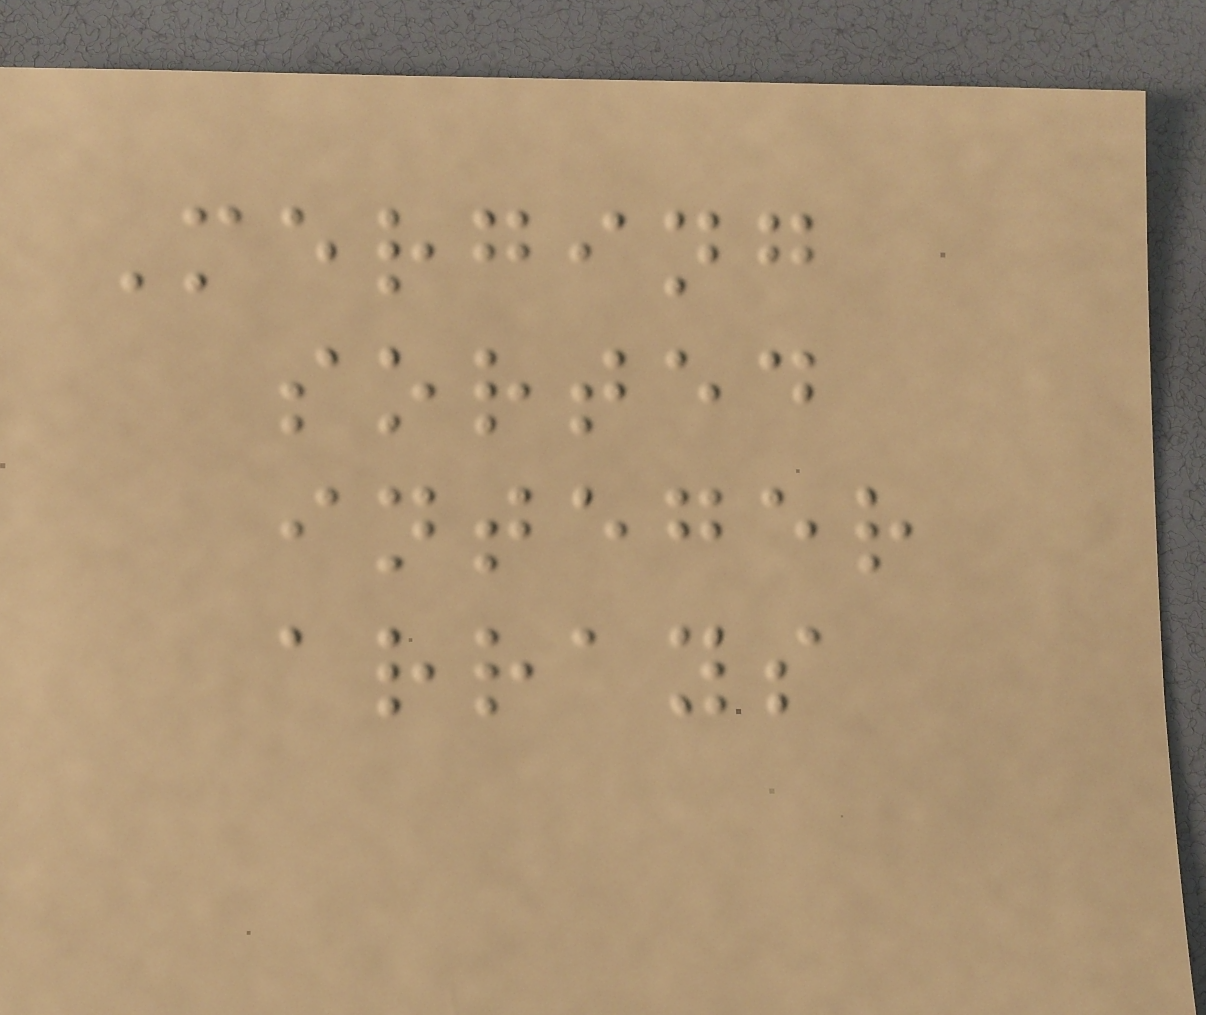Merging
sorted
integer
arrays
